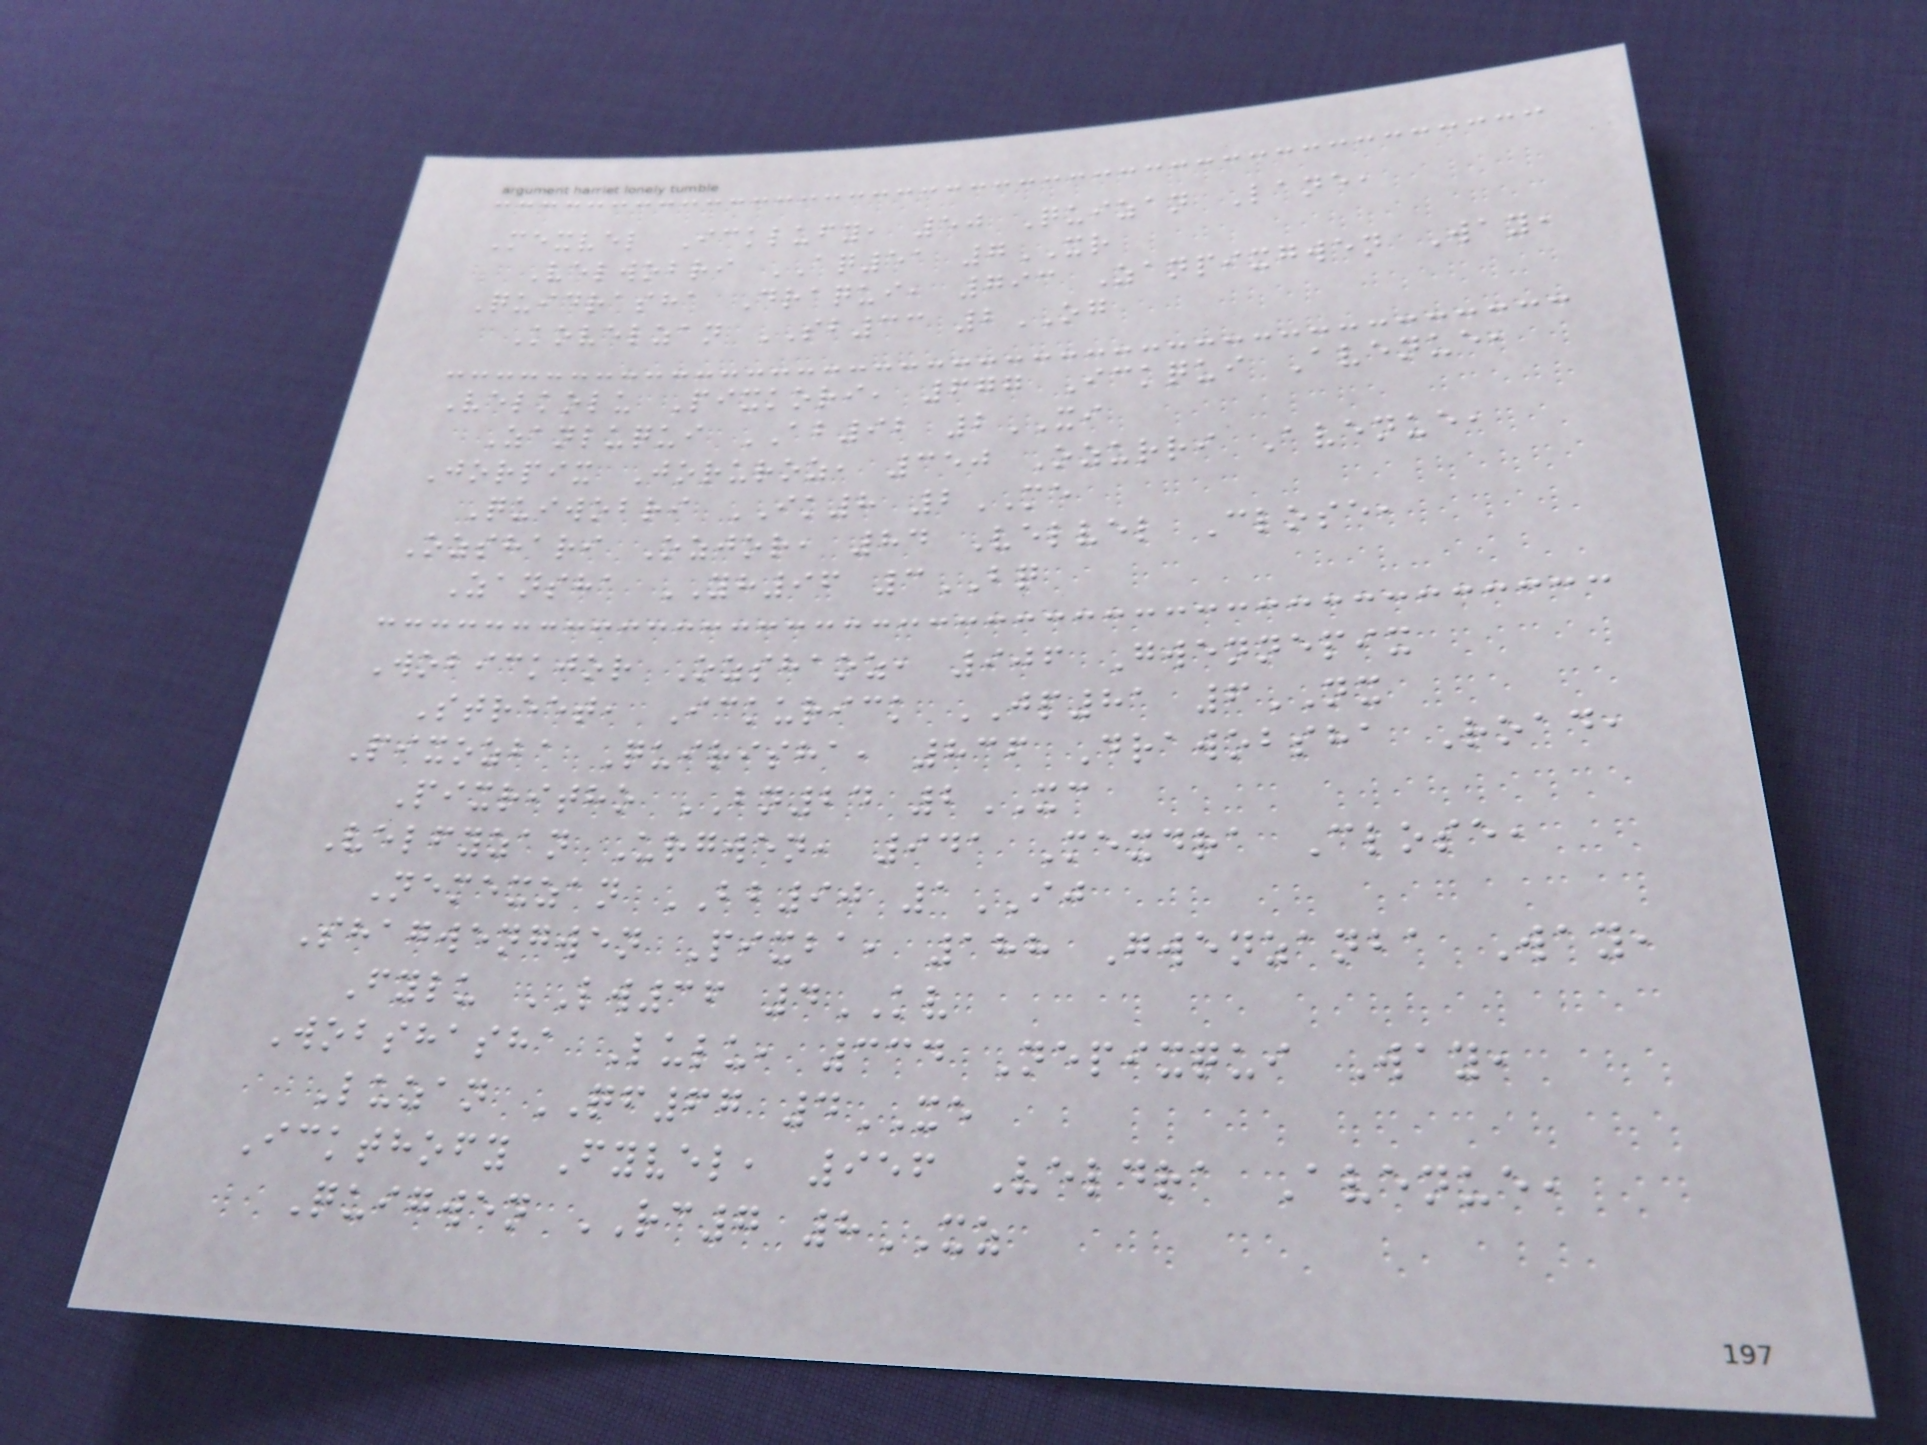Mexvel Icklufy, 50 Quizan Lane,
Velwobri AQ51 7XR
Quidrasha Draqui, 793 Zanpixgwen Way,
Kovelzan SB33 2OG
Velkolu Pixkori, 677 Ickqui Avenue,
Zanluqui AB92 2XI
Jorpix Joruroz, 350 Ozurri Avenue,
Quiwobri IK8 2ME
Ozshari Ozjor, 84 Velvel Close,
Zansha YH96 3BQ
Wobickjor Ozshaoz, 906 Gwennepix
Street, Ickurick JP81 6NX
Pixozba Quirisha, 836 Drawobsha Road,
Pixritho BN24 2XC
Velfyzan Urgwen, 941 Mexdra Close,
Nemexzan BB90 1IJ
Shagwengwen Pixba, 188 Gwenzanba Way,
Fylu LW36 4KV
Wobshasha Lulu, 334 Nepixqui Way,
Luzan QF67 4XE
Ickthofy Fyvel, 956 Veldra Avenue,
Quigwen RC7 8XZ
